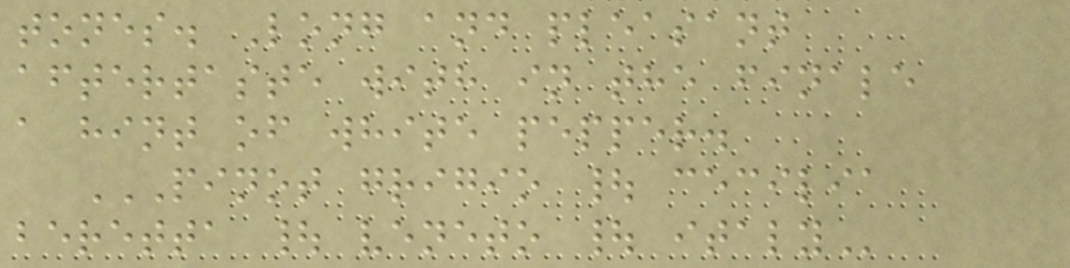tones. Long and pleasant
aftertaste with in the finale
a hint of white pepper.
PINOT GRIGIO | CECILIA
BERETTA | VENETO | ITALY
